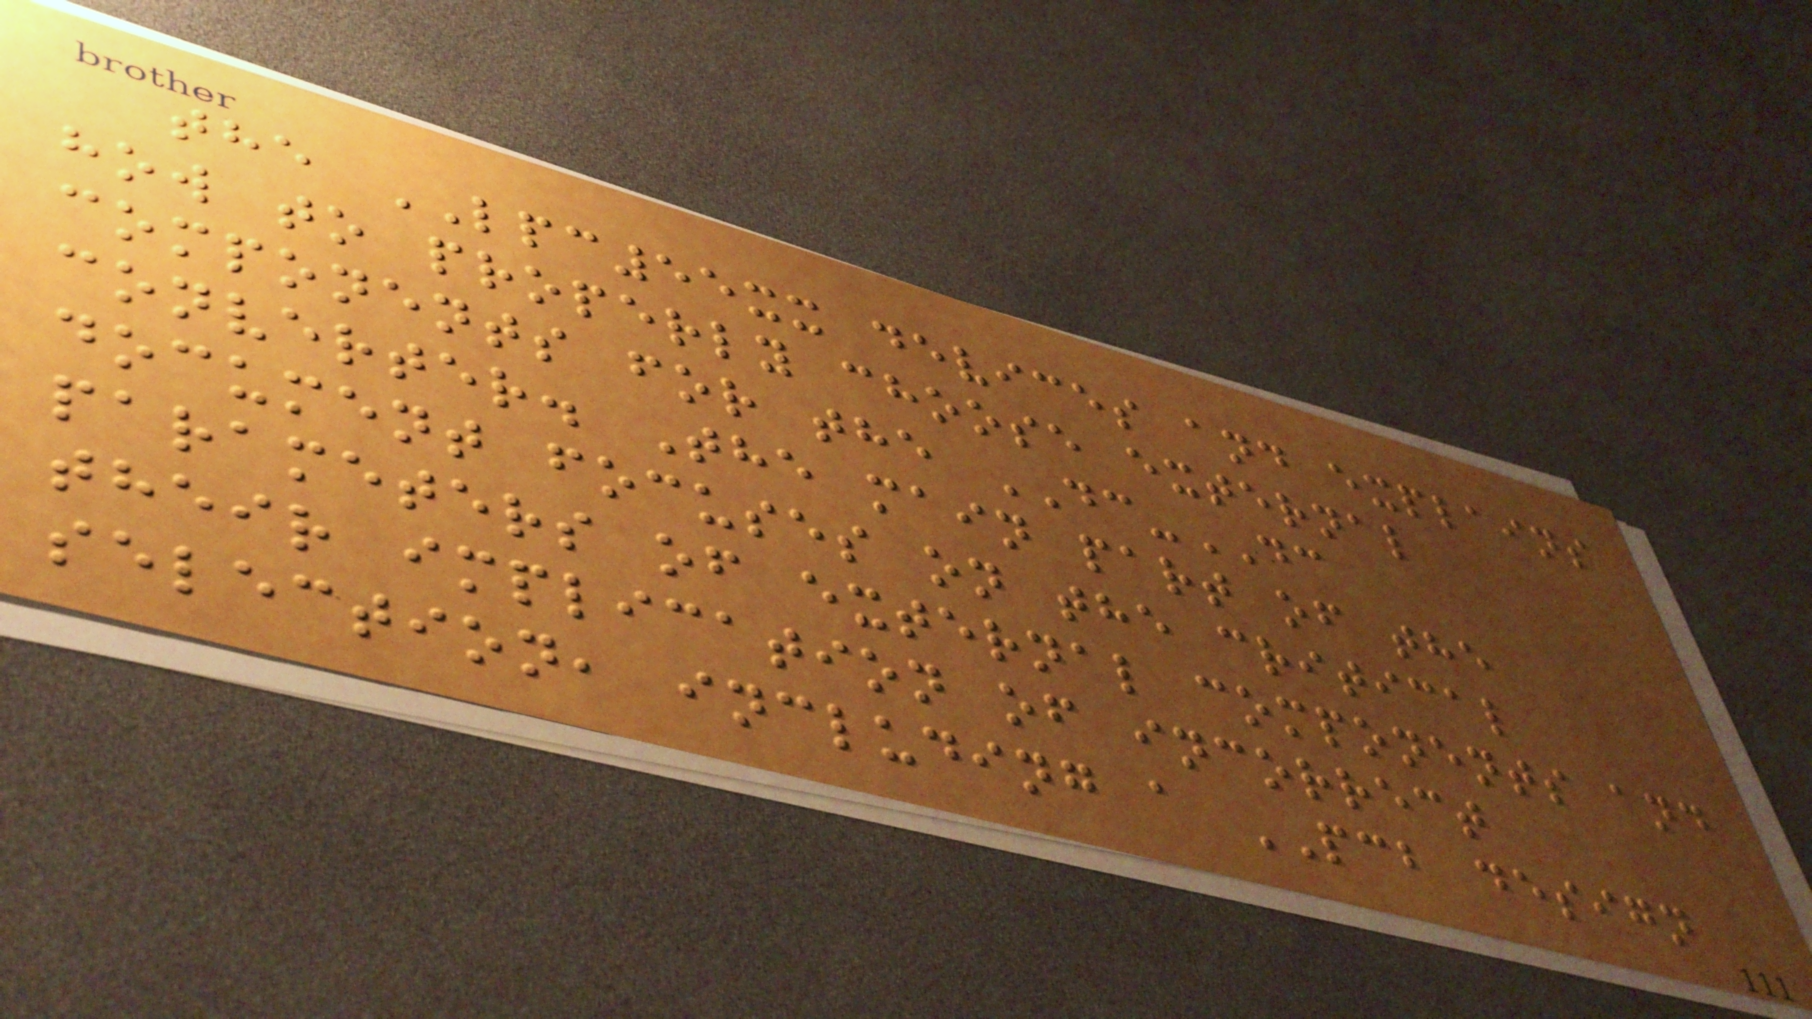the LPC55xx devices and explains
how to properly choose external
components for the DC-DC
converter. The main part of the
document focuses on the critical
parameters of external components and
their implication of incorrect
selection, including a PCB design
